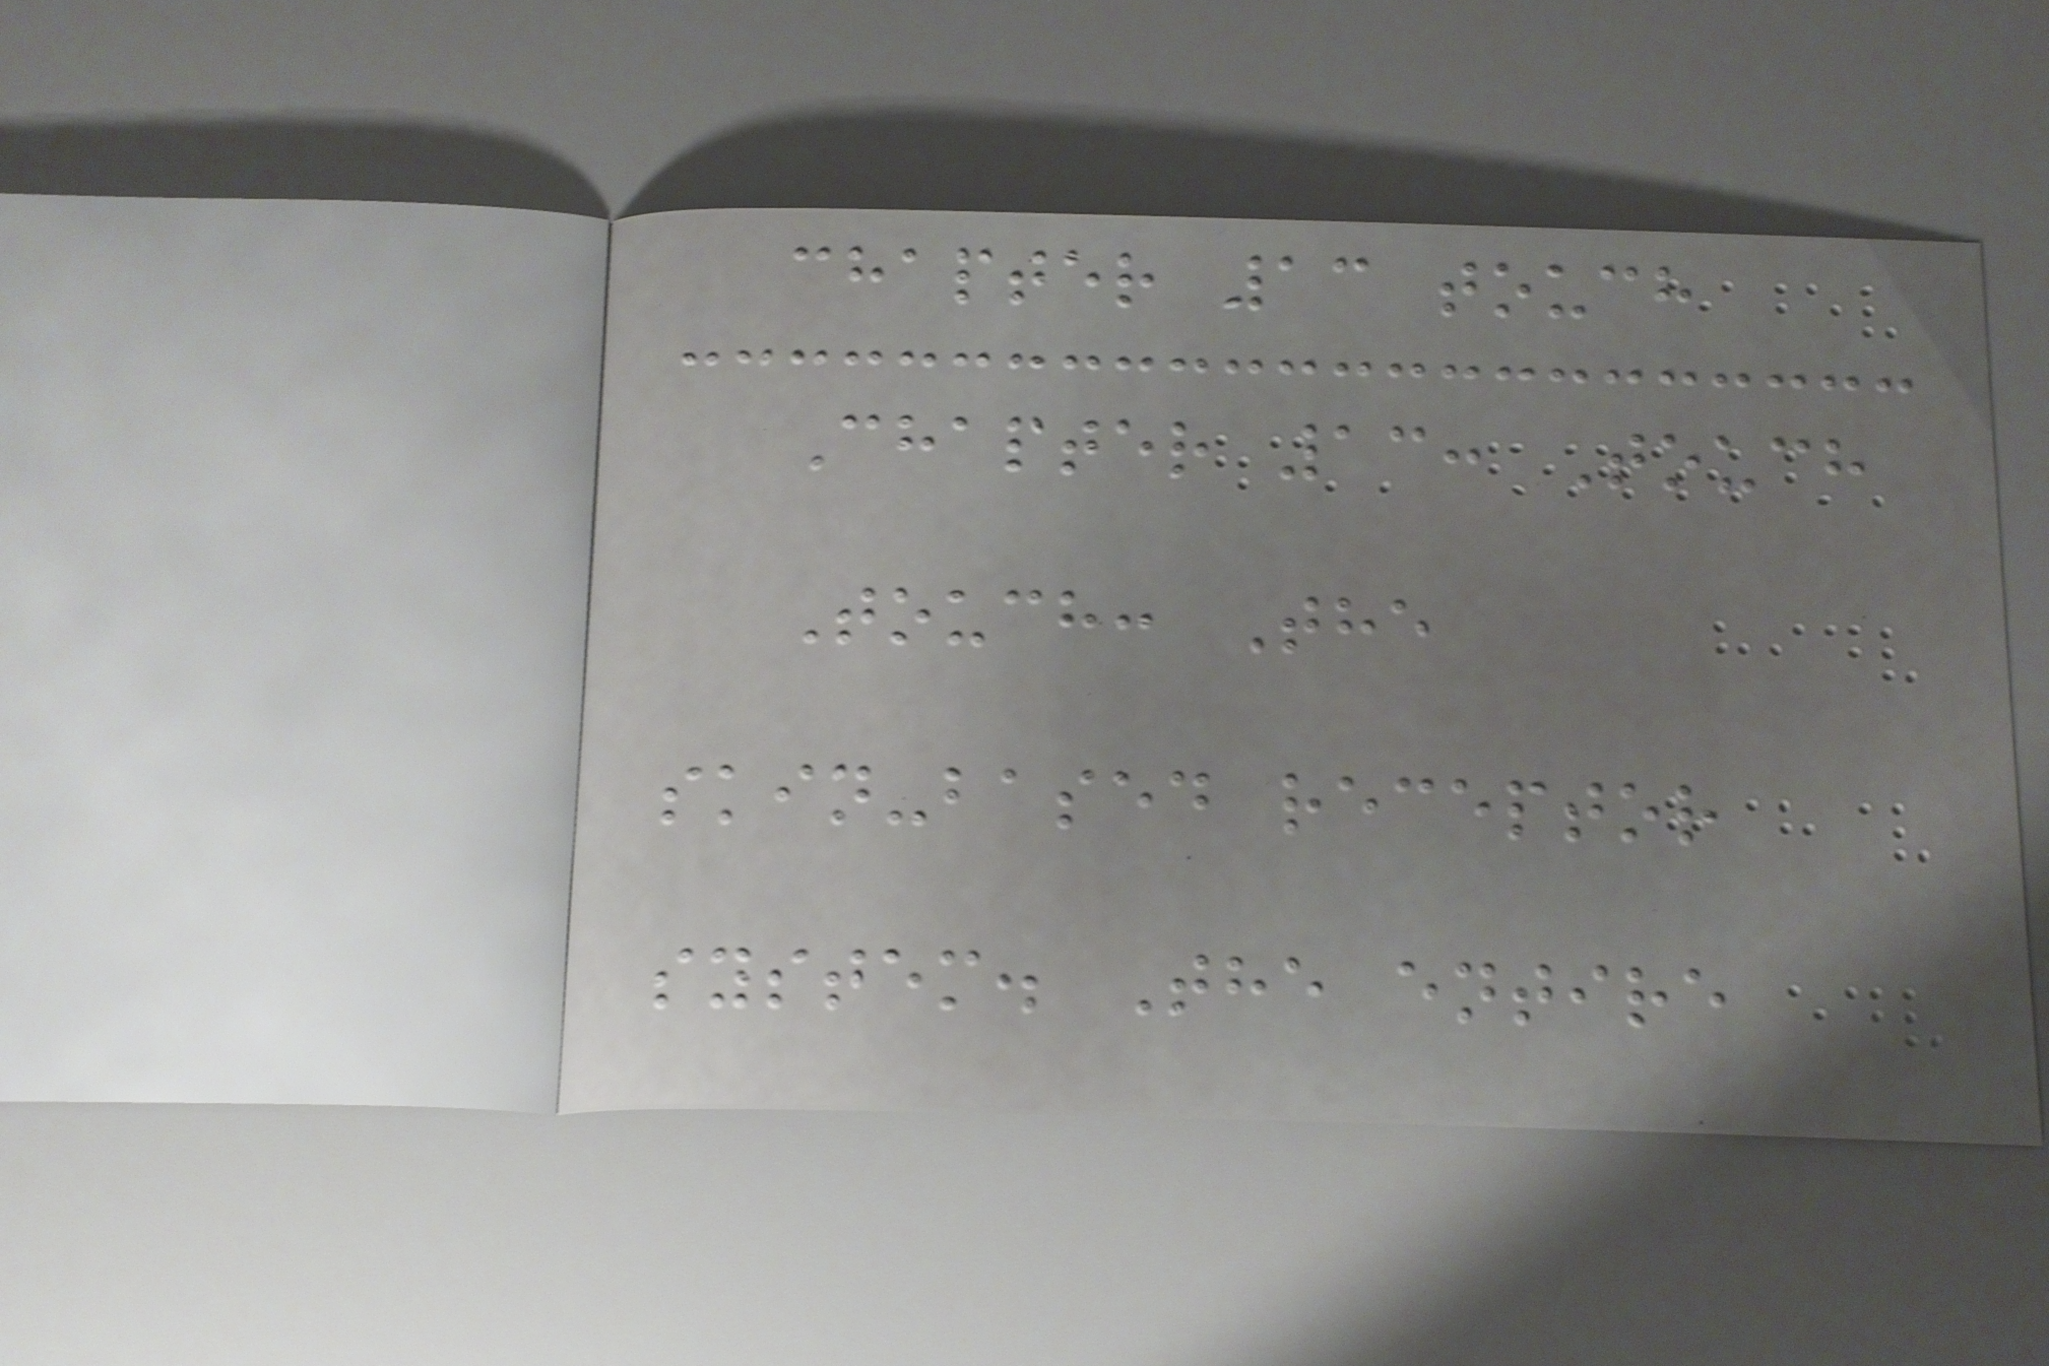chapter 13 touch
Chapter 13: Touch
Touch: The
skin-based receptor
system. The entire
